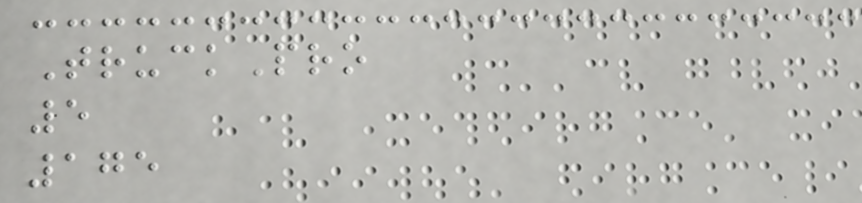TruckPro
5
175
